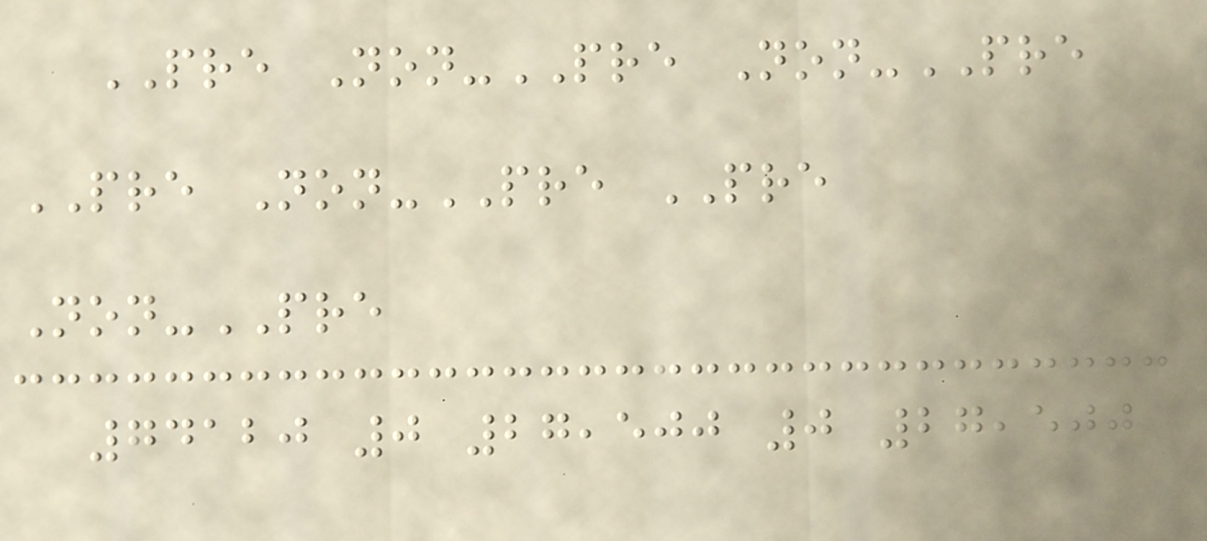PRE Non-PRE Non-PRE
PRE Non-PRE PRE
Non-PRE
74120 0 27,500 0 27,500
